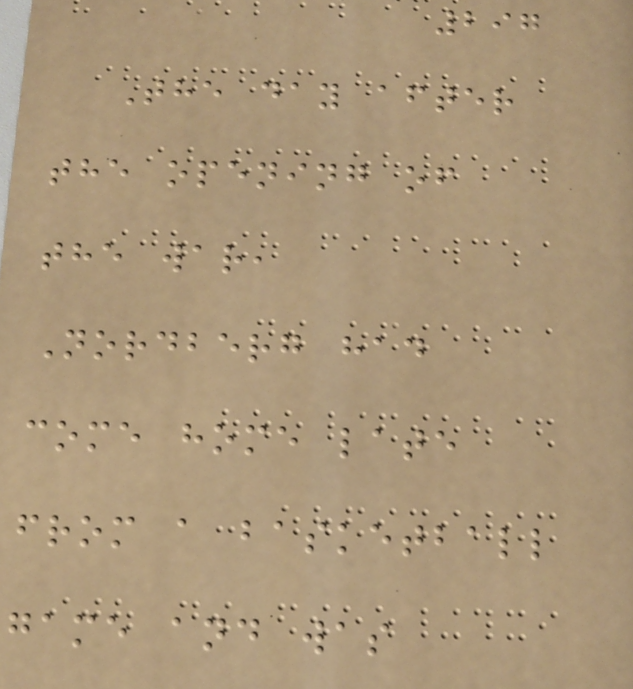297
The day after
the opening of
the war,
Nordberg had
come home late
from a basketball
game and was
